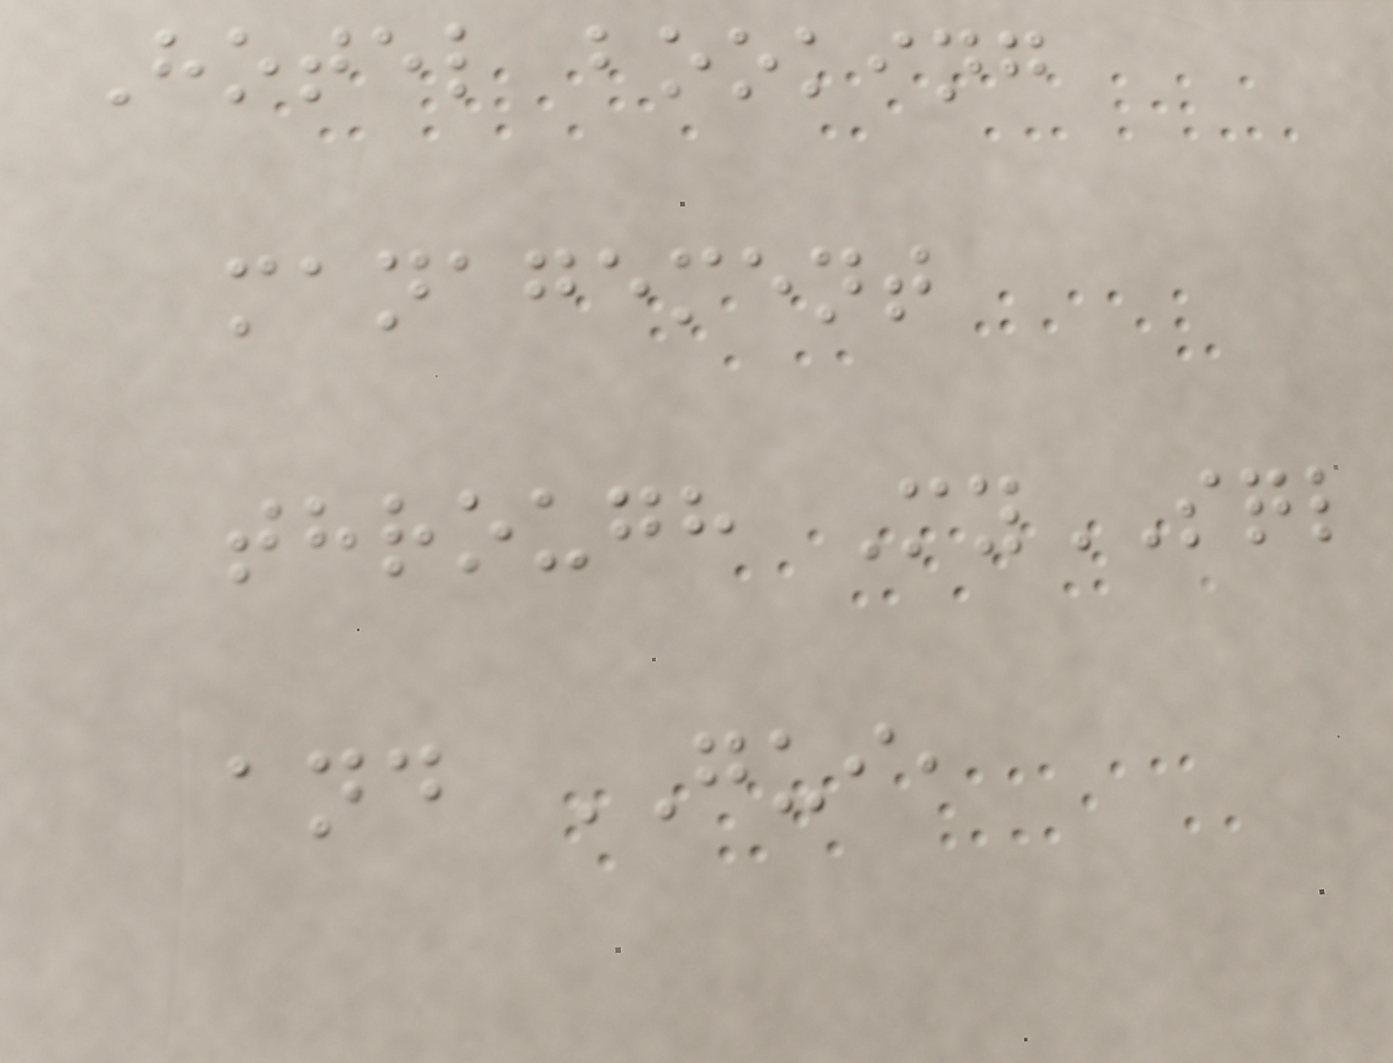Hotel booking
management
through MySQL
and GUI,
